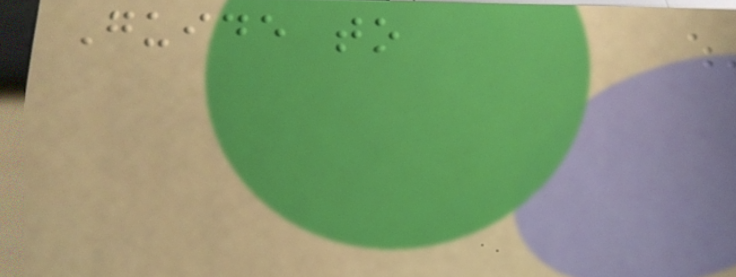Guide to
